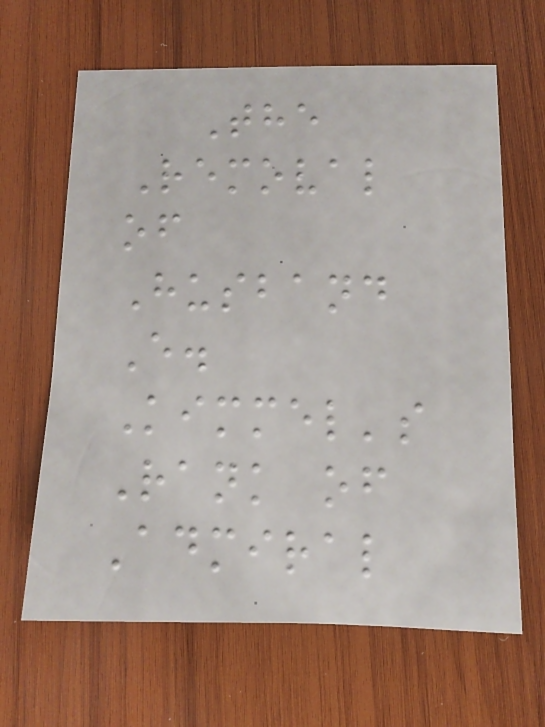The
Removal
of
Husband
E.
Kimmel's
Rank of
Admiral
